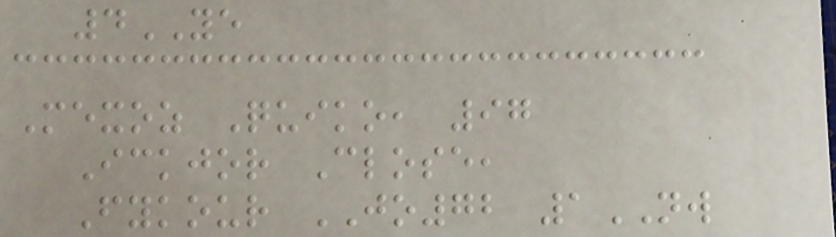4YE
Mexoz Quiko, 97
Ickjor Close,
Fykour JO72 1NW
